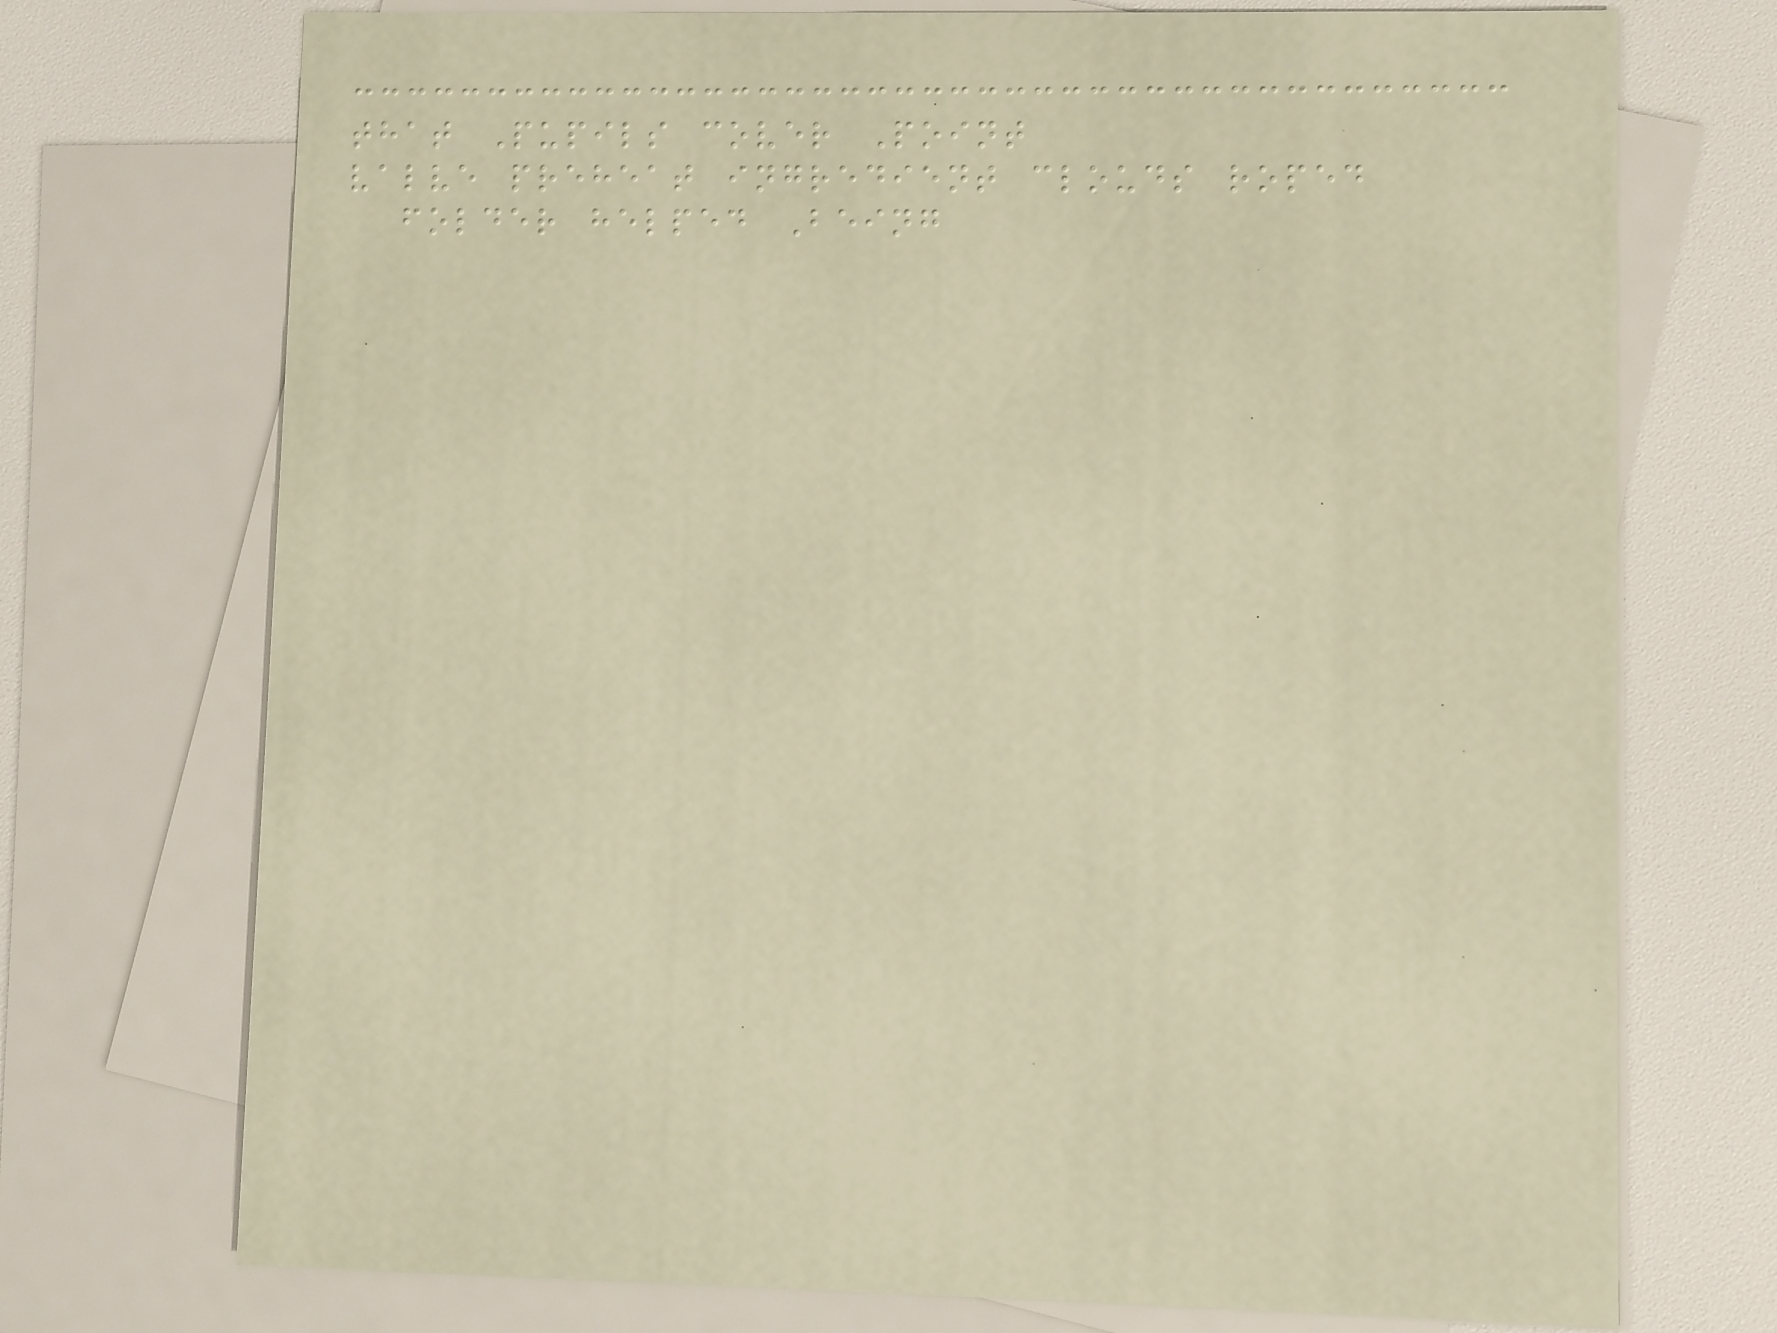that Pupils cover Point
valve preheat ingredient clouds roped
folder helped Being
